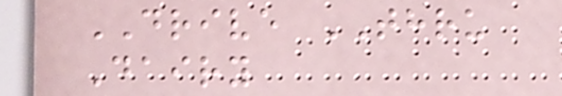DRIVE THRU
Dairy
